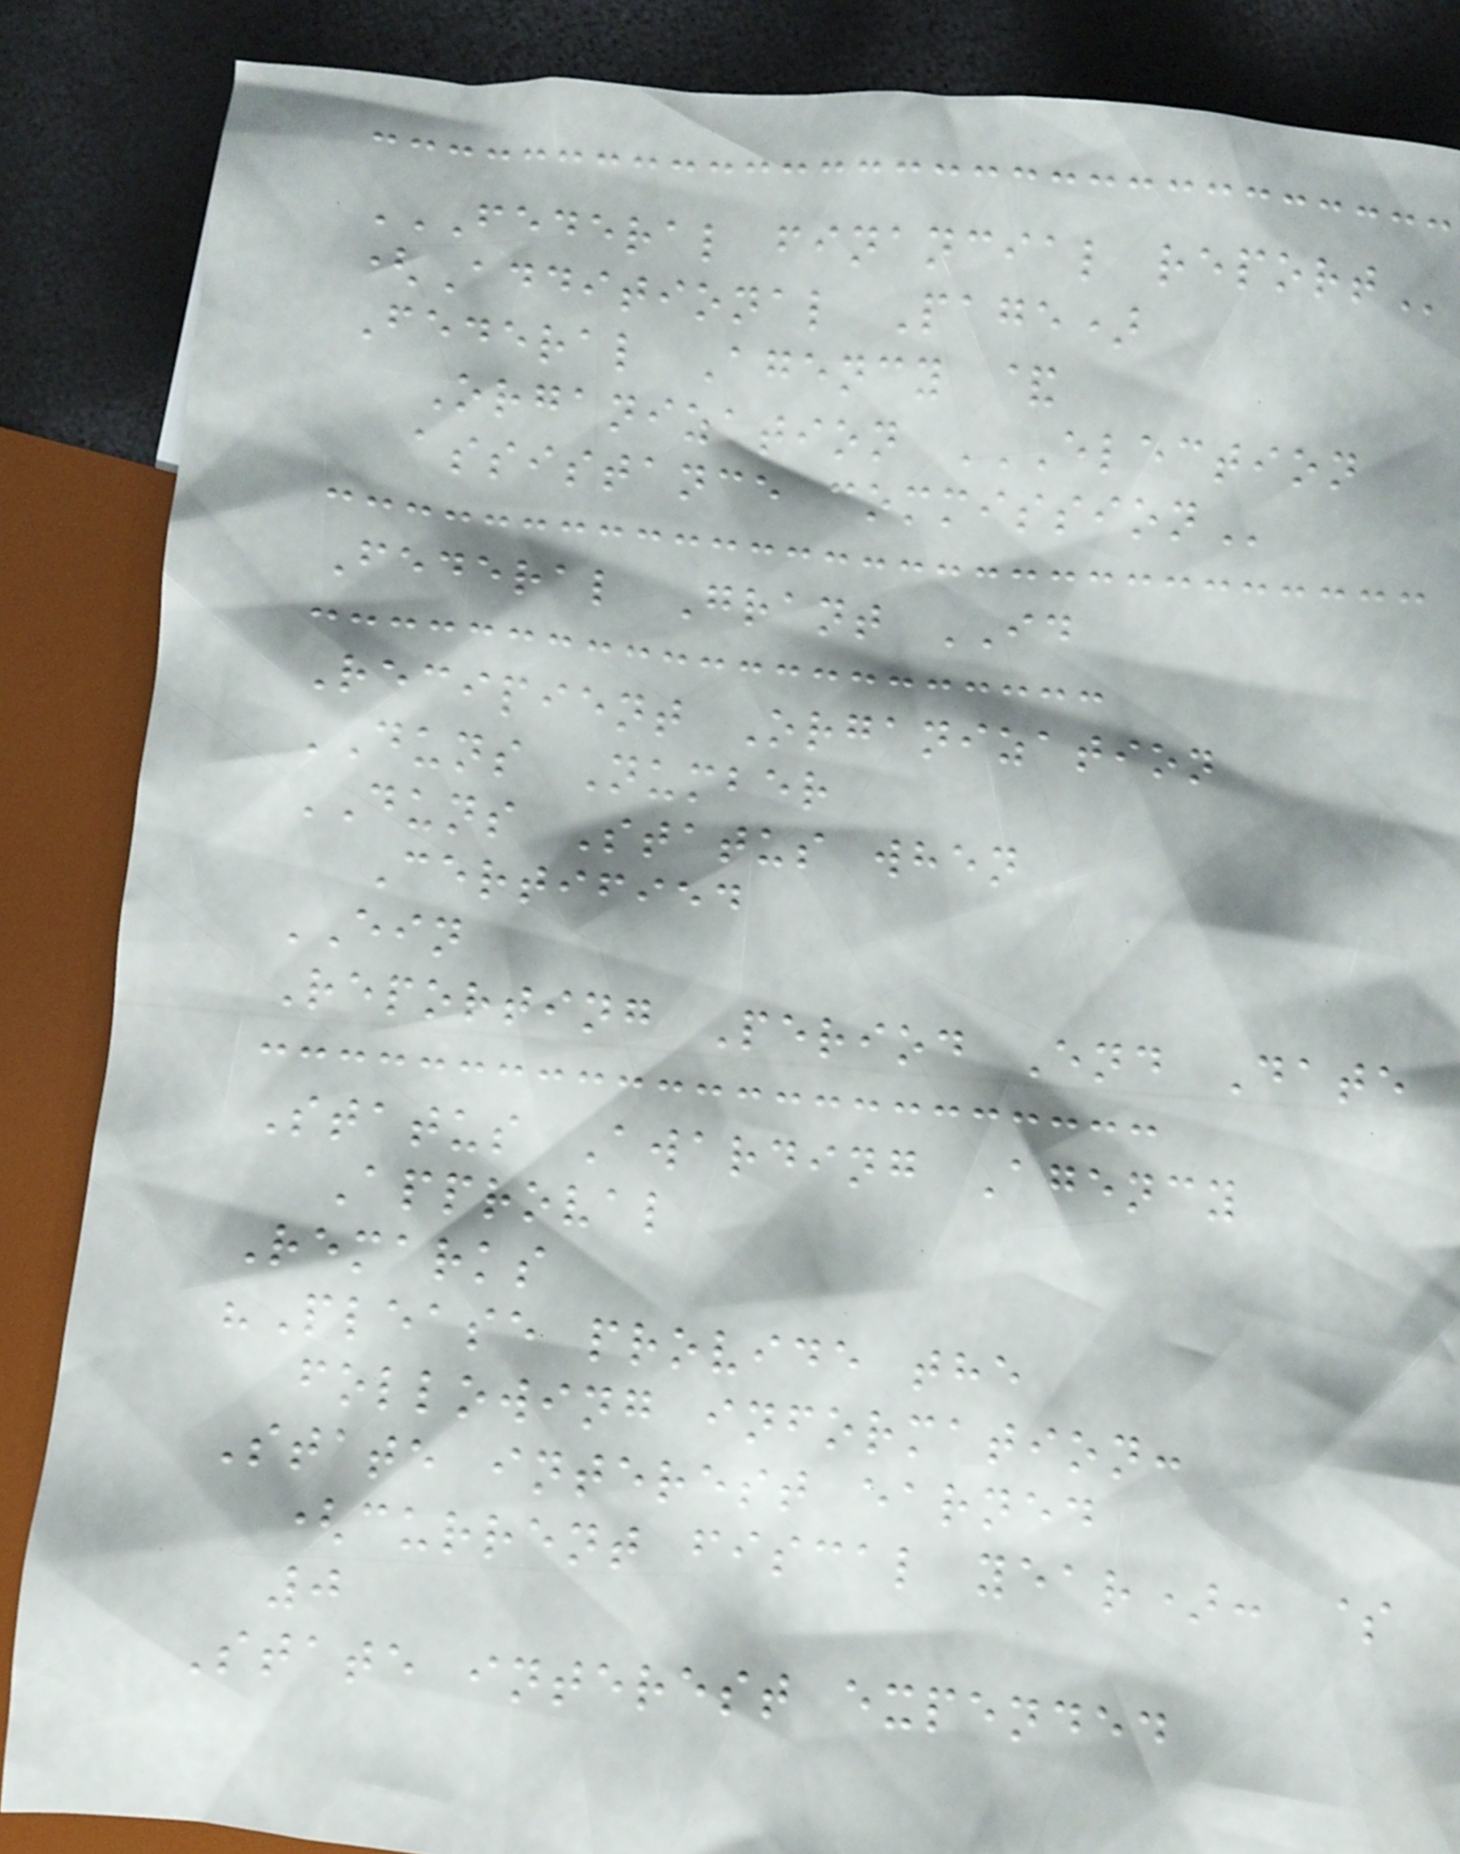FEDERAL FINANCIAL REPORT
(Additional Page)
Federal Agency &
Organization ELECTION
ASSISTANCE COMMISSION
Federal Grant ID
Recipient Organization
DUNS Number
DUNS Status when
Certified
EIN
Reporting Period End Date
Status Awarding Agency
Approval
Remarks
"Please provide the
following information:
State interest earned
(current fiscal year): $
0
State interest expended
